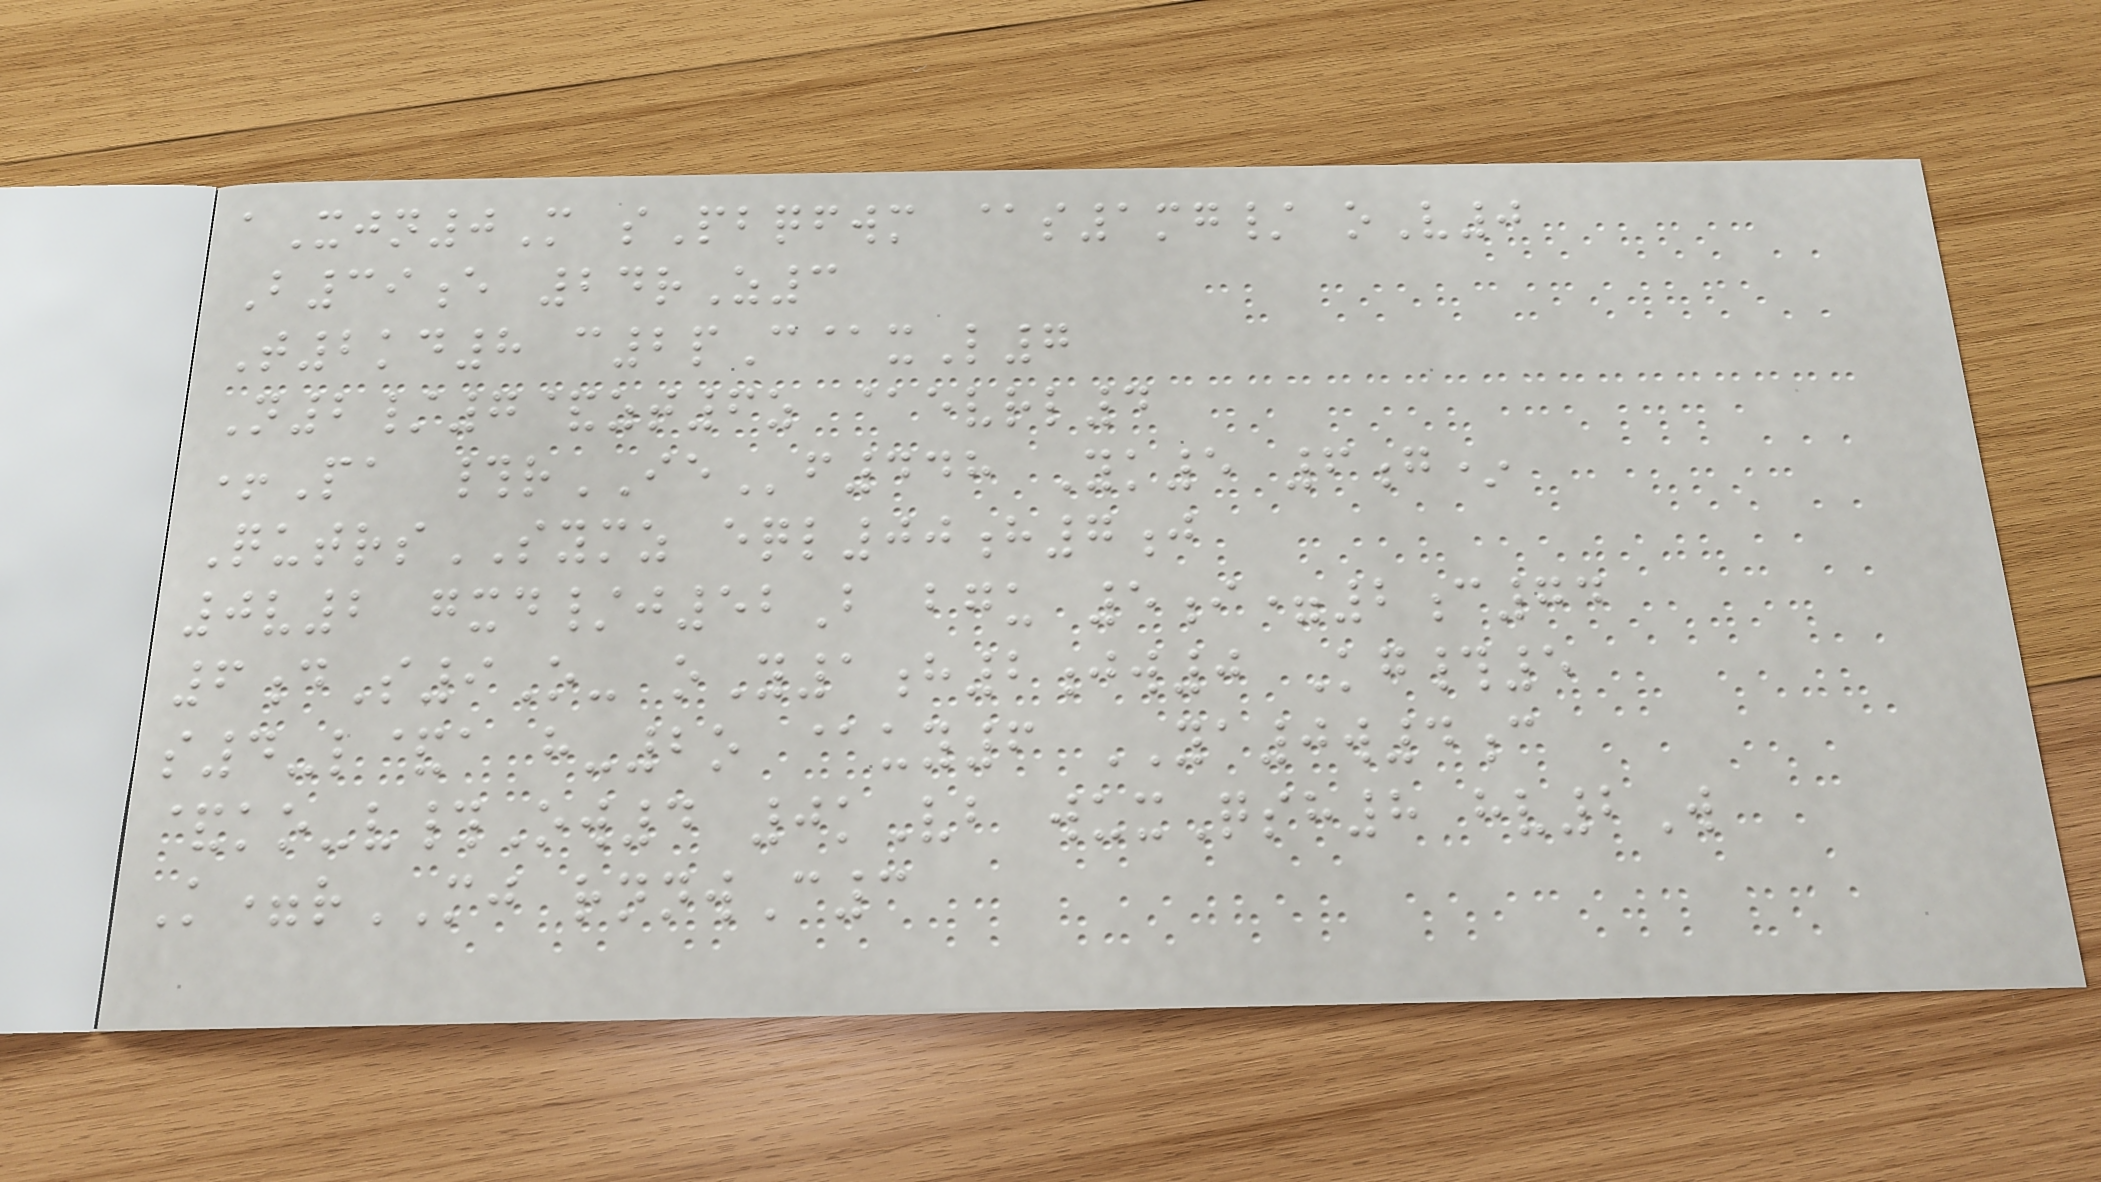aXjn0M sPbqfwm @s1mg/ oV0
B39e 24rZ3
T2kd8 c2pC@xL7
N2/7&zt6z @evrl4
+Pa #rIEf448 Yk5 6g*
QutrsSYMZ eql00h7j
0v2 gxd/j52B bgu 5i=2c74
6dS9O- oY1h2jw0 Kg#5
s4-l&a h-2o @uy6 YA0w4c
&ko-v#Ow4 0kVb wuxQsh8 hv2W
K=rMJ rnnwC3
